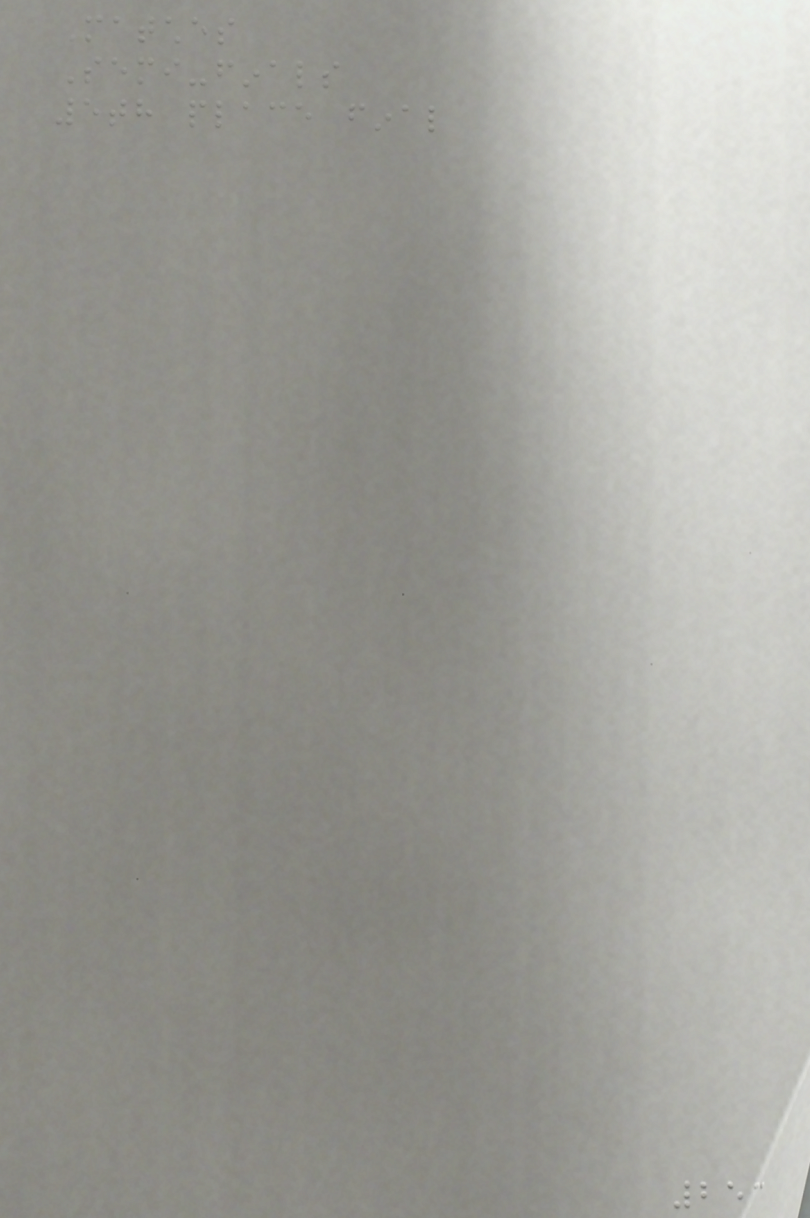Matches
Semi-finals
5th place final
253
